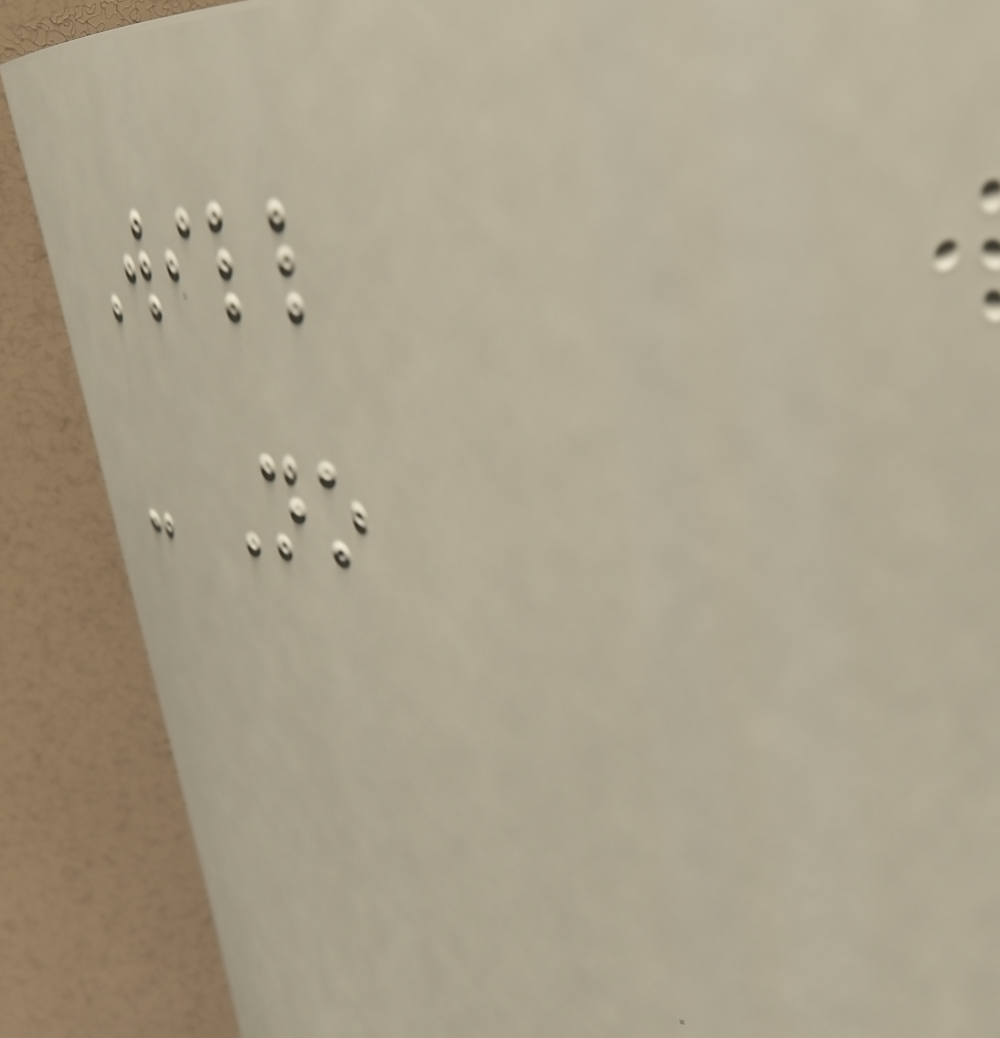Will
- No
